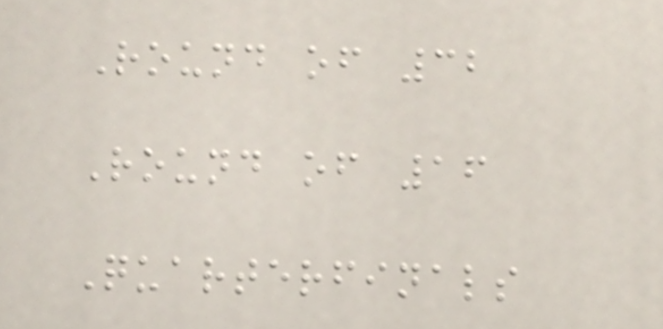Round of 32
Round of 16
Quarterfinals
